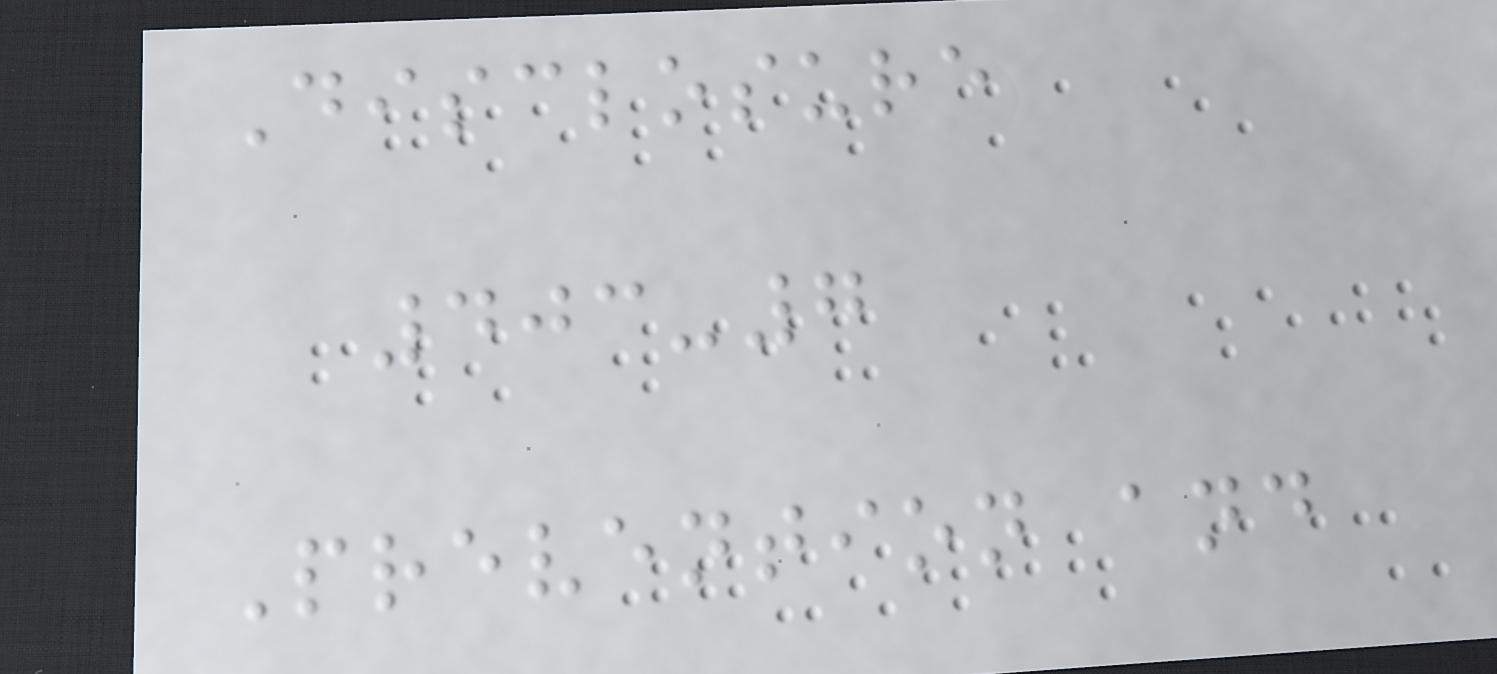Disclosure
403-7
Prevention and
